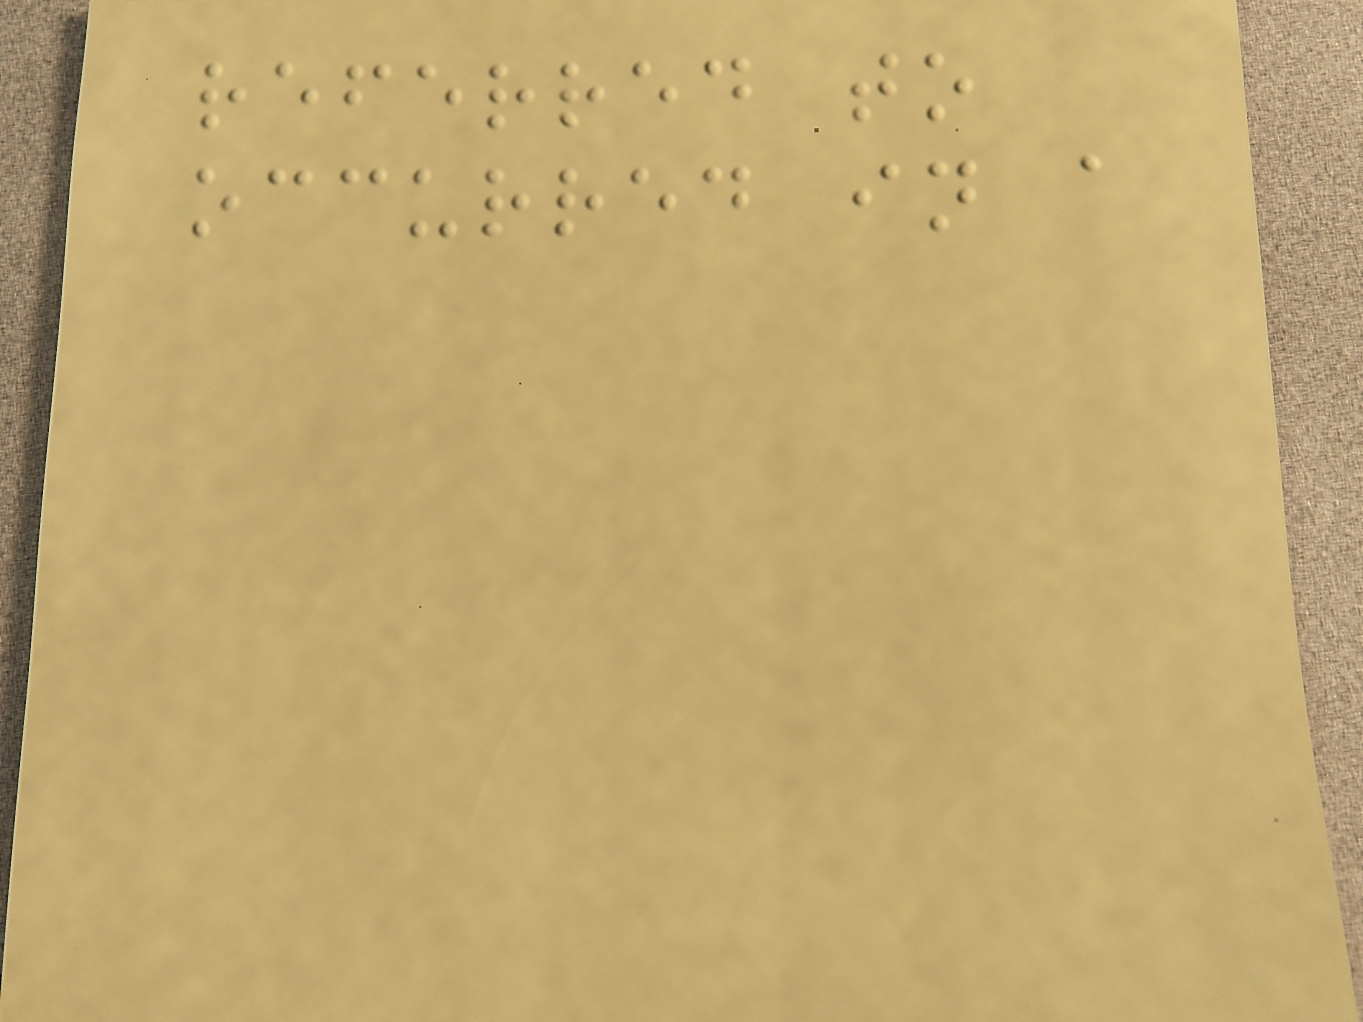referred to
occurred in a
